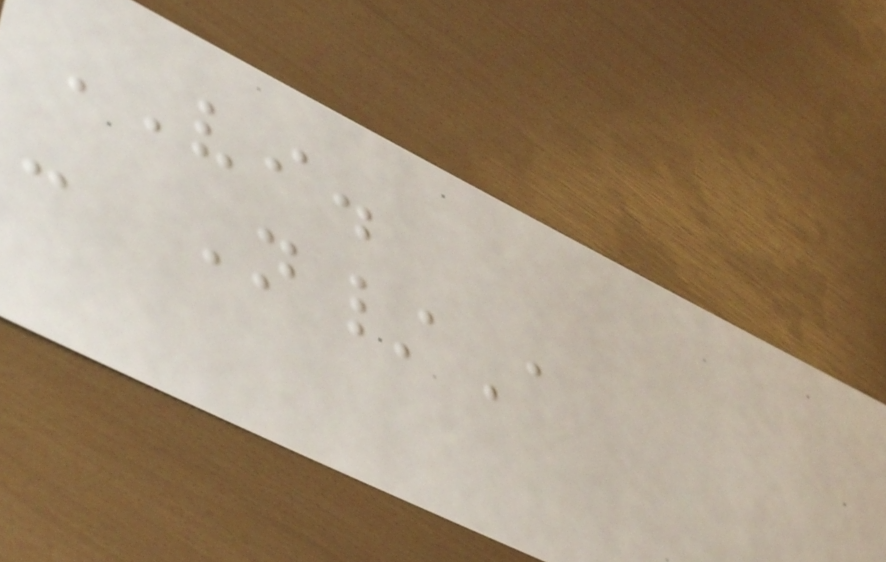VI.
- N/A
